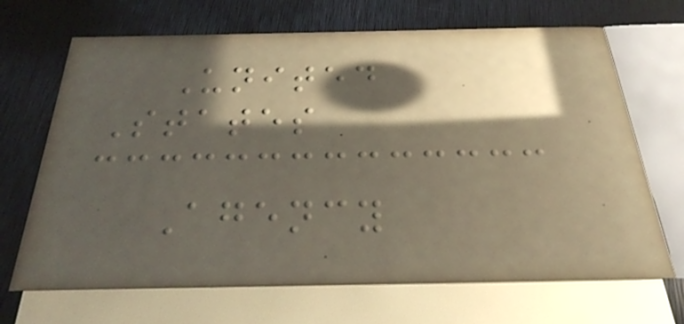United
States
Agency
